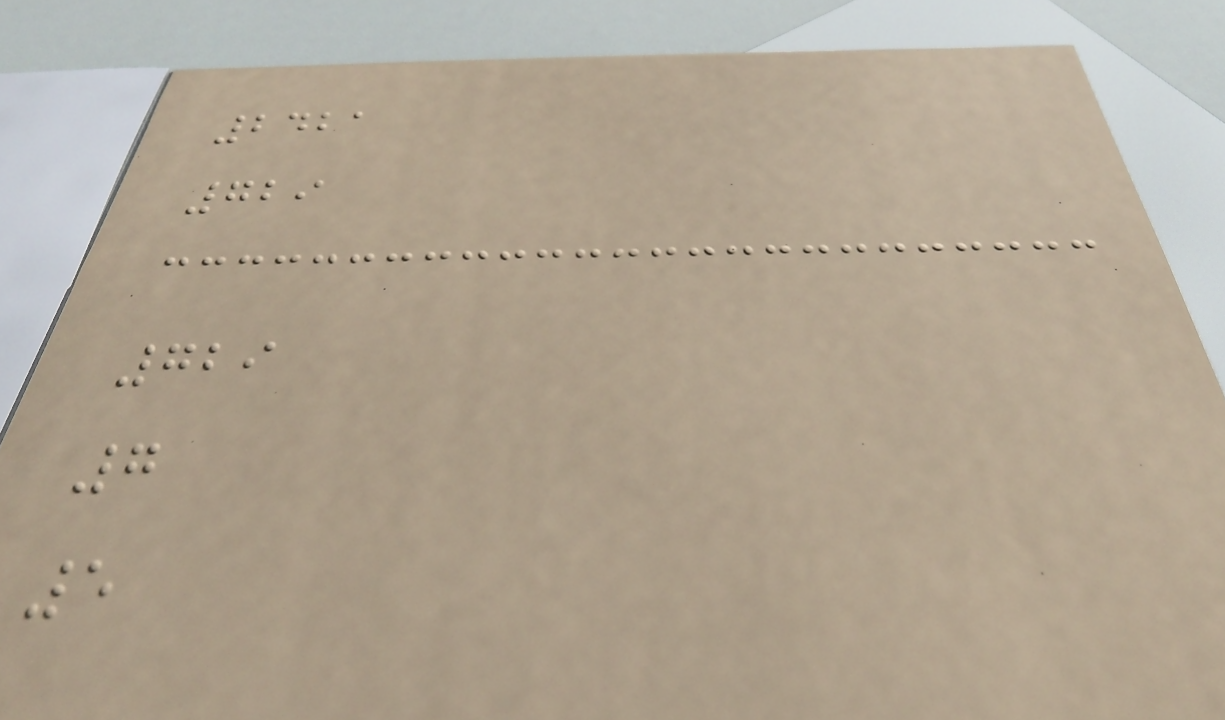2421
729
729
7
5
